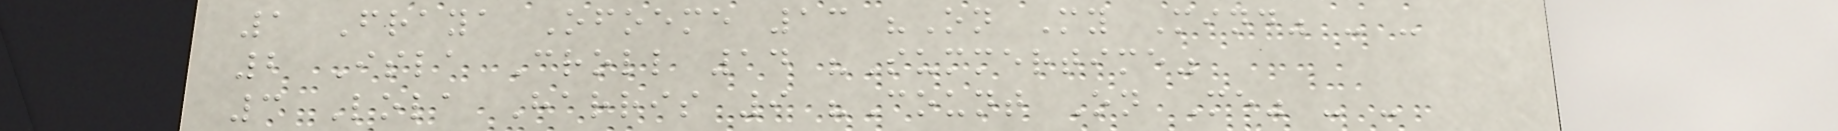1 Fraya Ofoeme 13 "On My Mind" - -
2 Isla Croll 14 "Summertime"
3 Lola Harris 9 "Count On Me" - -
